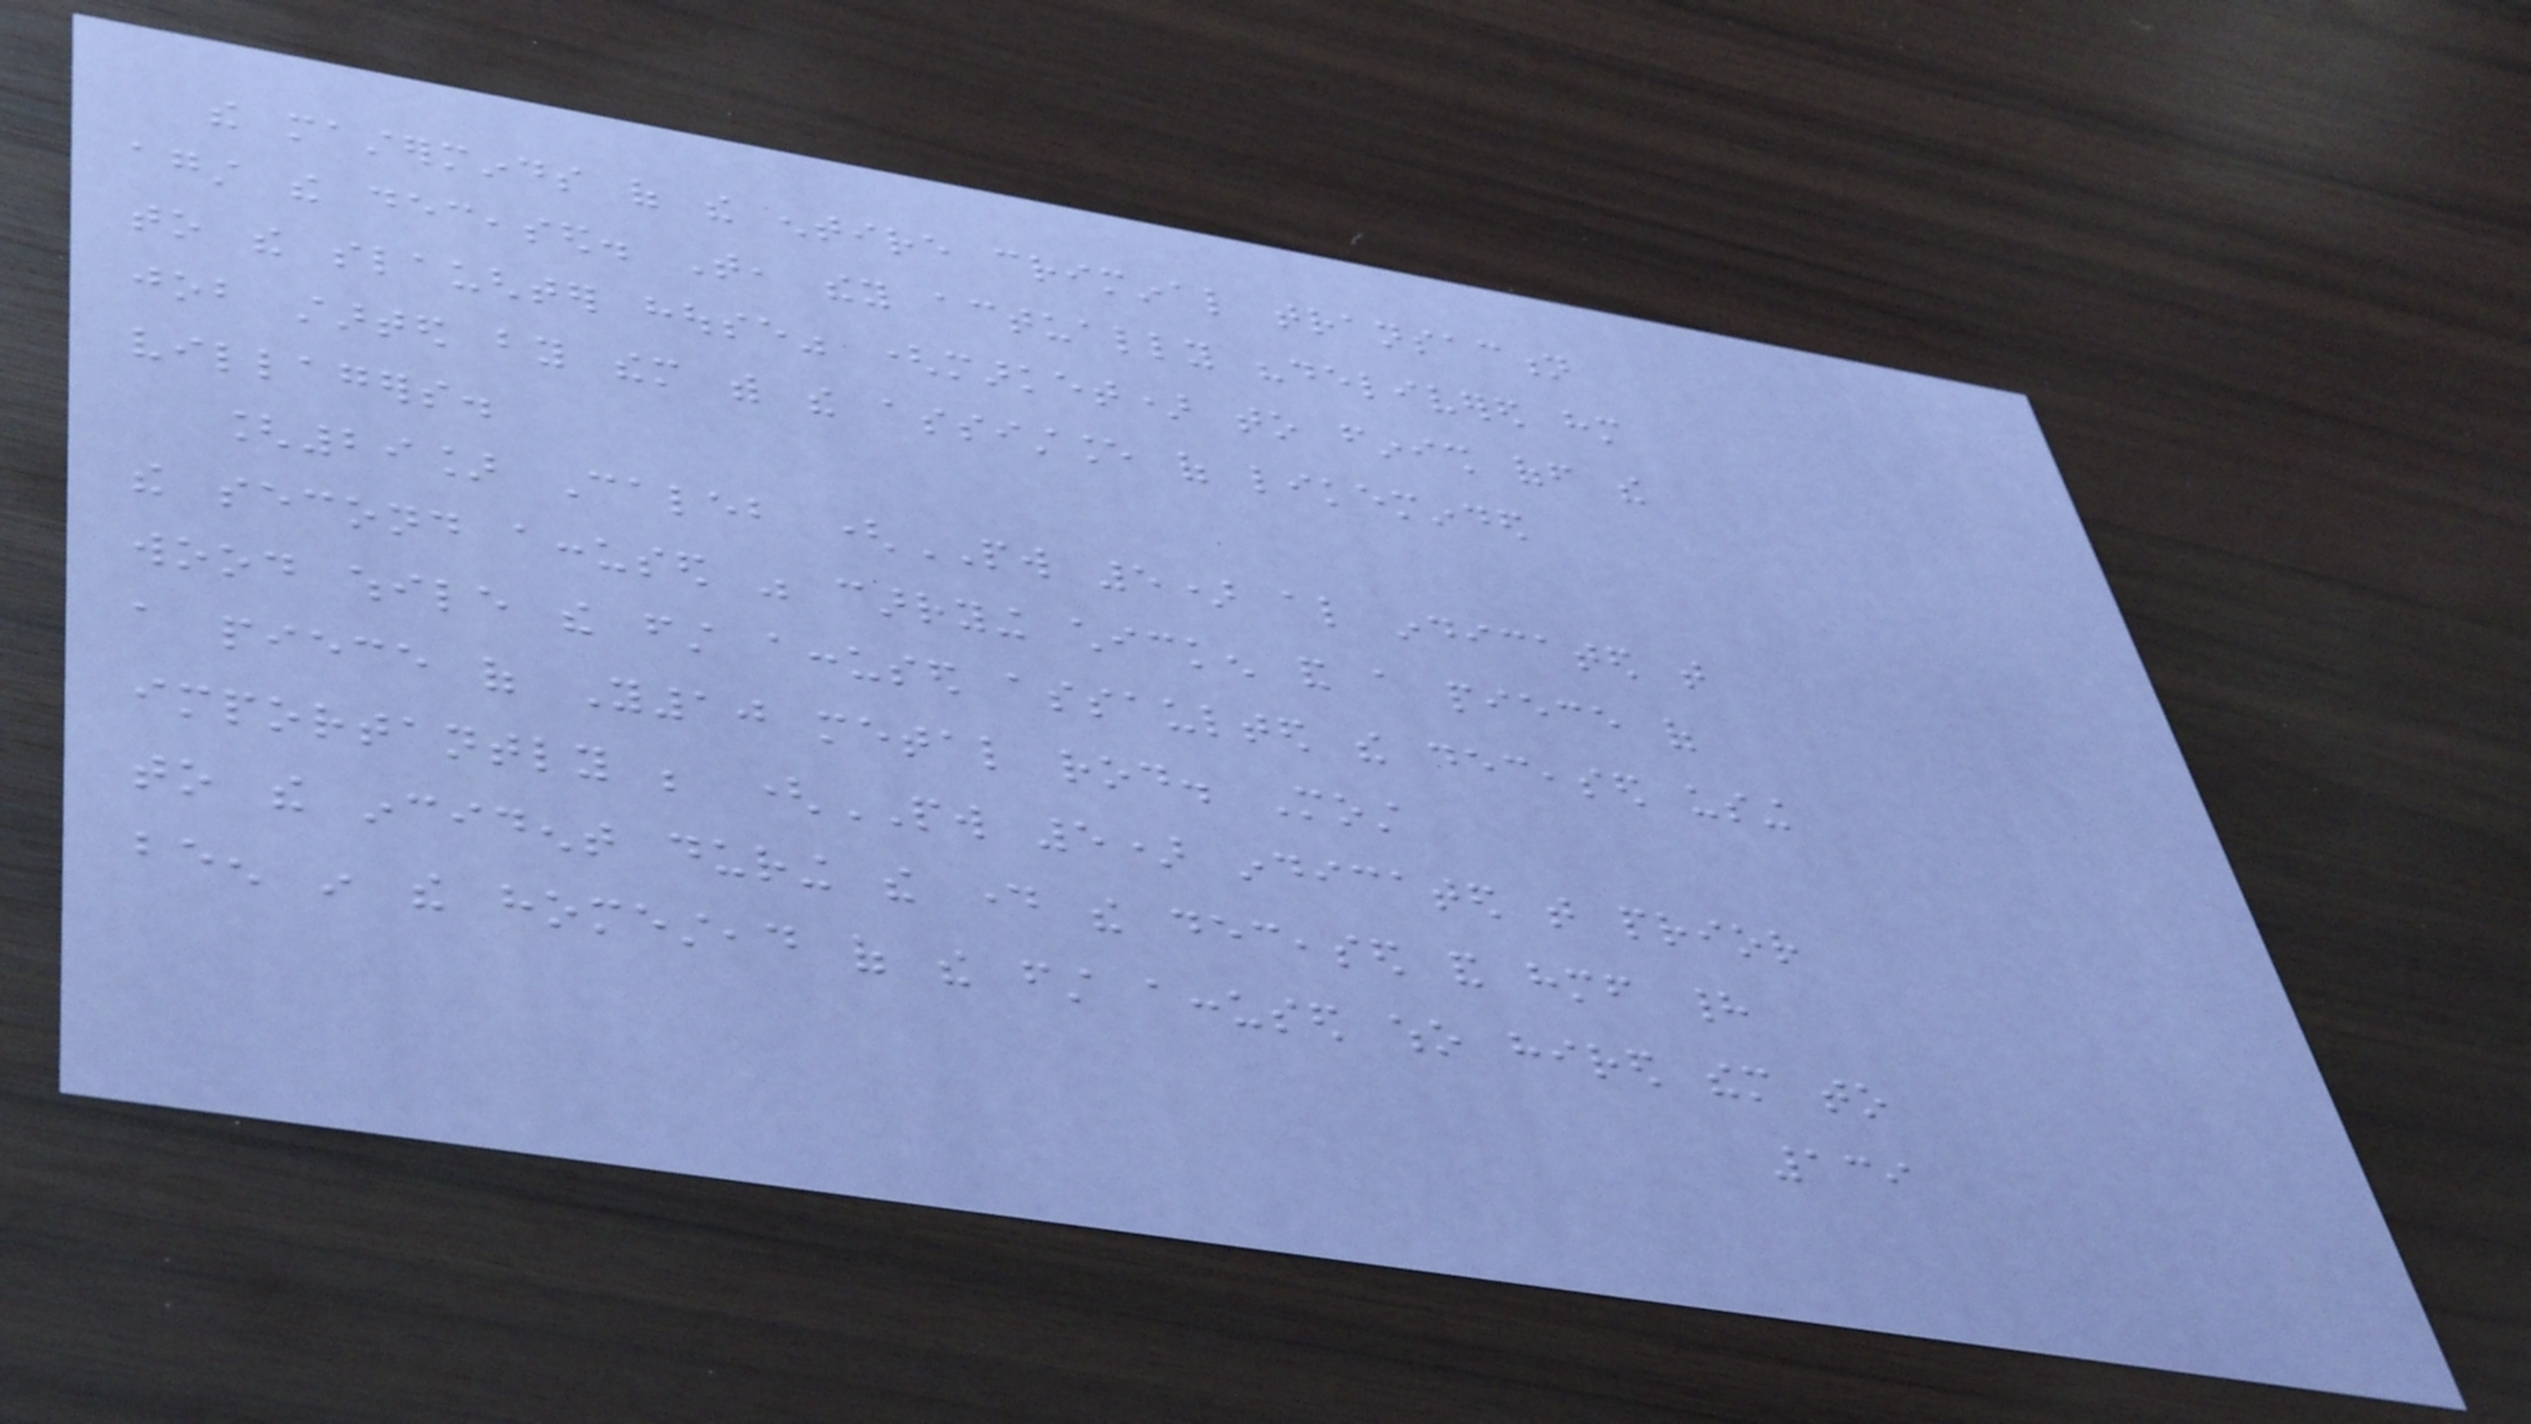the masterminds of the entire criminal transaction
against the deceased. That, they actually "delivered him
to the slaughter house" (market) to finish off the
job started by them with the assistance of likeminded
villagers.
[29] Caleb (PW 5) also indicated that
the second accused was carrying chicken and a piece of
wood while the first accused assaulted the deceased using
a piece of Y10 metal rod. Most
importantly be (PW 5) indicated that prior
to the incident during the day the deceased and himself had
been in the homestead of the first accused who hired them to
139
